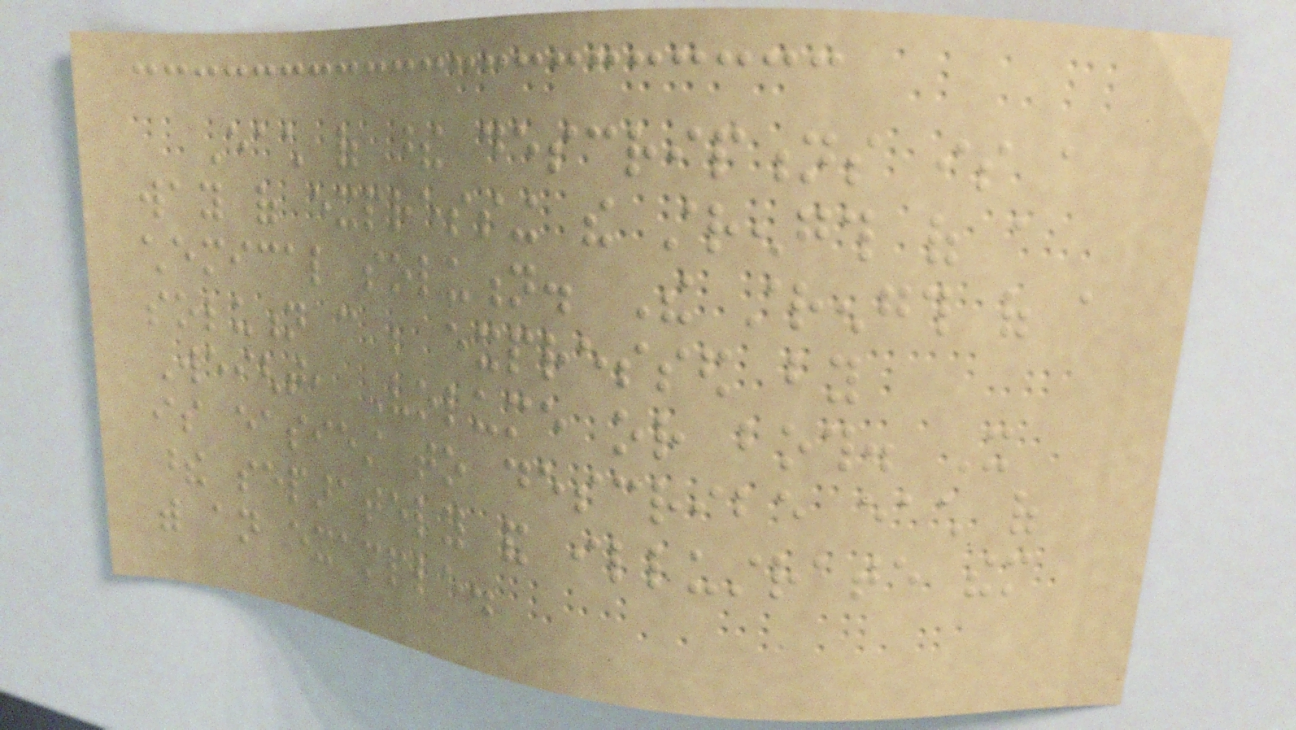Each of these descriptions is a
way of expressing the strength of a
chemical solution. The strength of a
solution can be expressed by
Weight, Volume or both. It
is easiest to describe each of
these separately and illustrate them
with an example.
